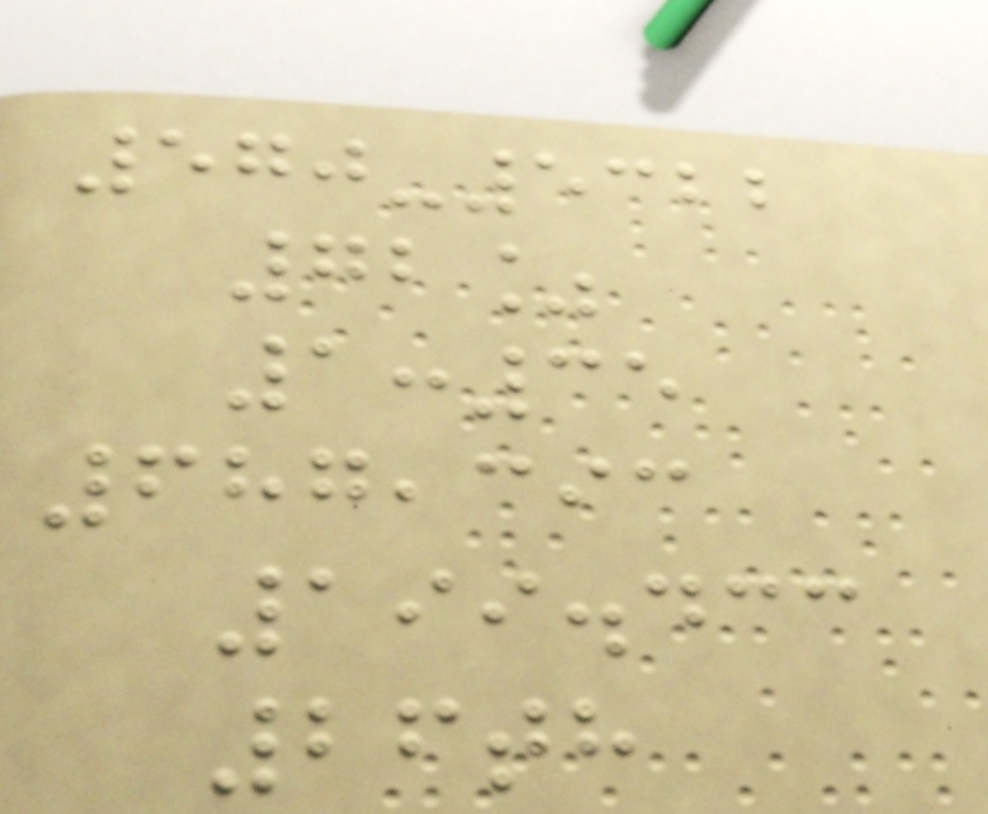570-5322
72%
1:35
687,393
199.433
26th
